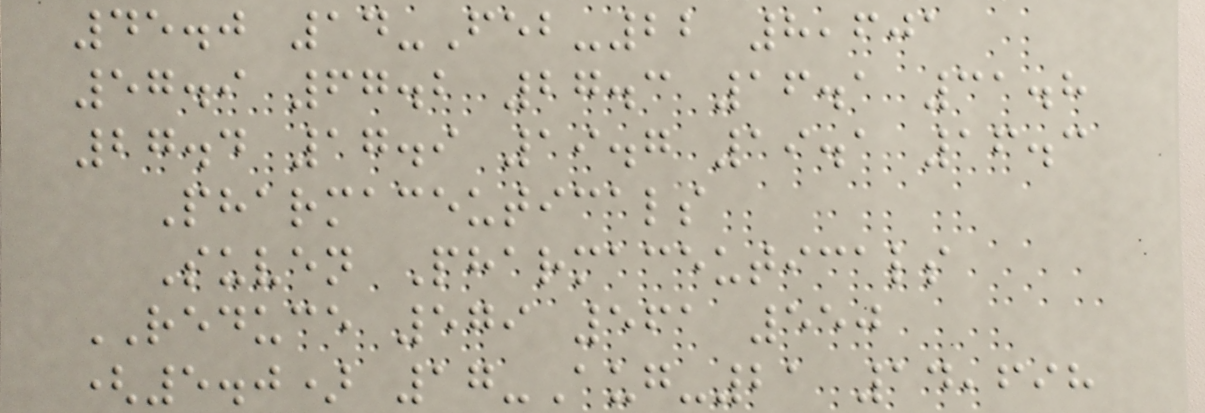45.0 14-Feb-22 8,601
57.9 67.2 27.3 16.1 31.8
27.4 17.9 19.7 19.1 16.3
Pharmaceuticals
Suven Pharmaceuticals
REDUCE 579 561 550
(5.0) 17-Aug-21 14,698
